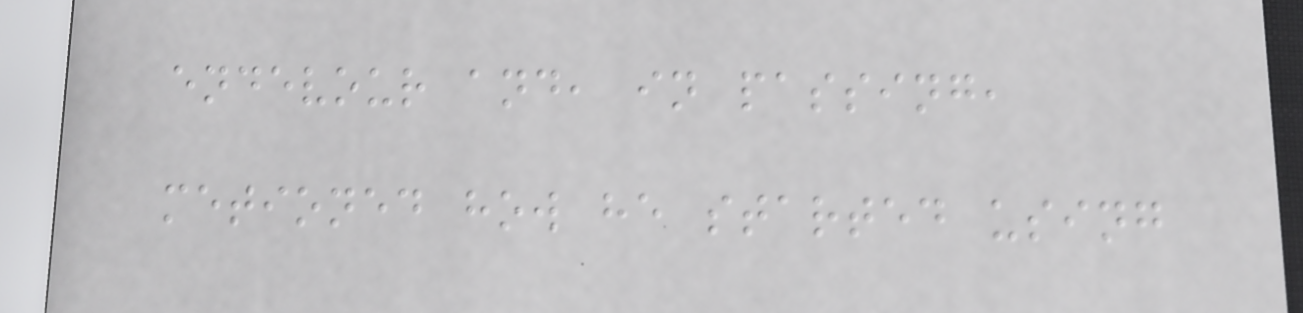endevour and, in passing,
metioned how he started using
